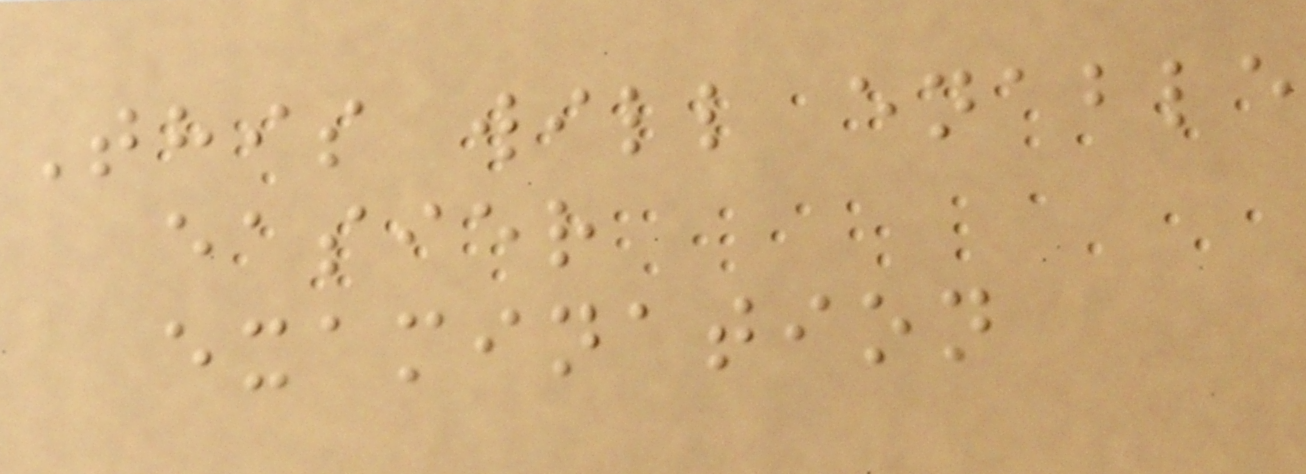This will enable
easier
examination
